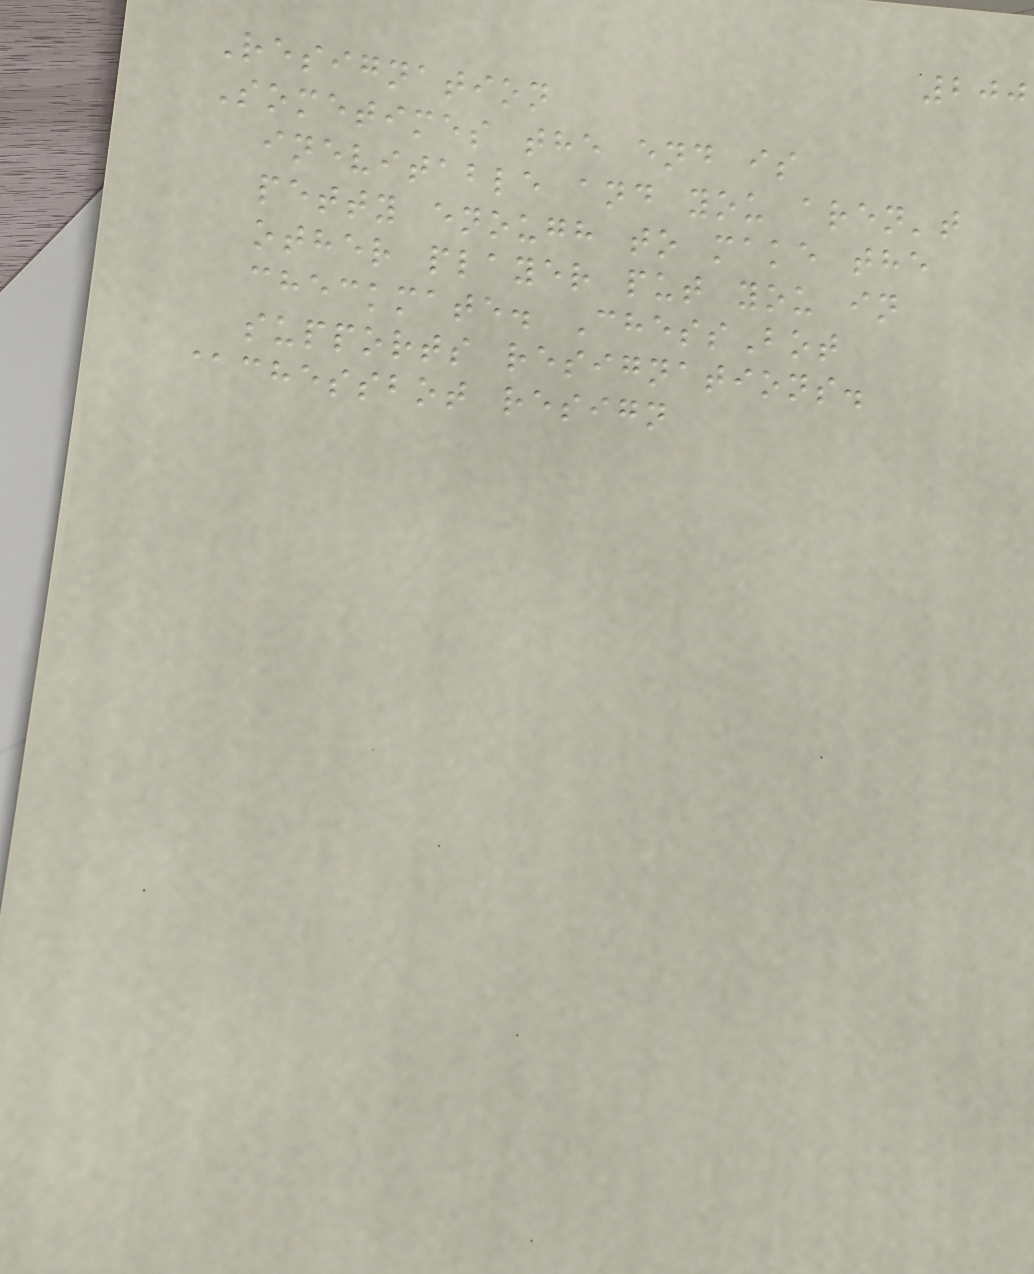200
Resignation
Sometimes the end is
inevitable and you aren't
petty enough to make the
other player put you in
checkmate. ChessBot
supports resignations.
@chessbot resign
